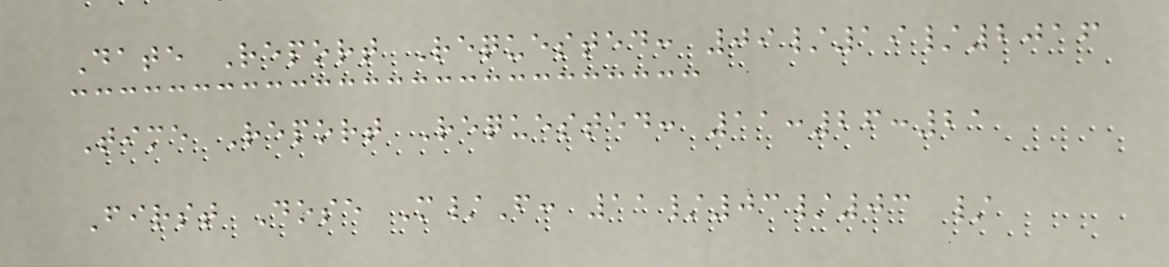Date Report Requested: 09/19/2016
Time Report Requested: 11:26:21
First Dose M/F: 11/03/03 /
